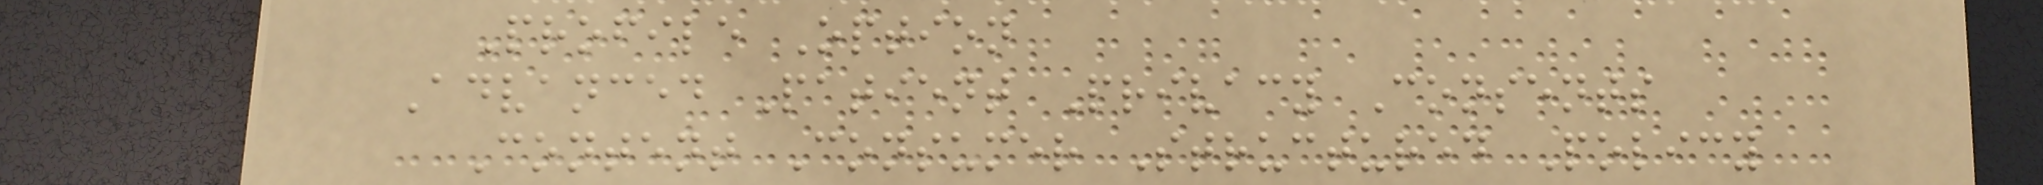Profile Option
Advanced Patient Privacy Consents
Content Consumer Structured Policy
